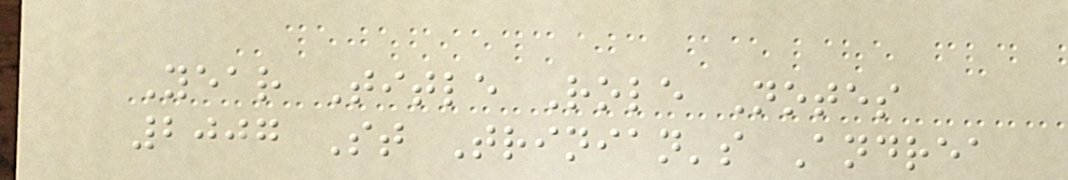Year Title Role Notes
2007 St Trinian's Andrea
